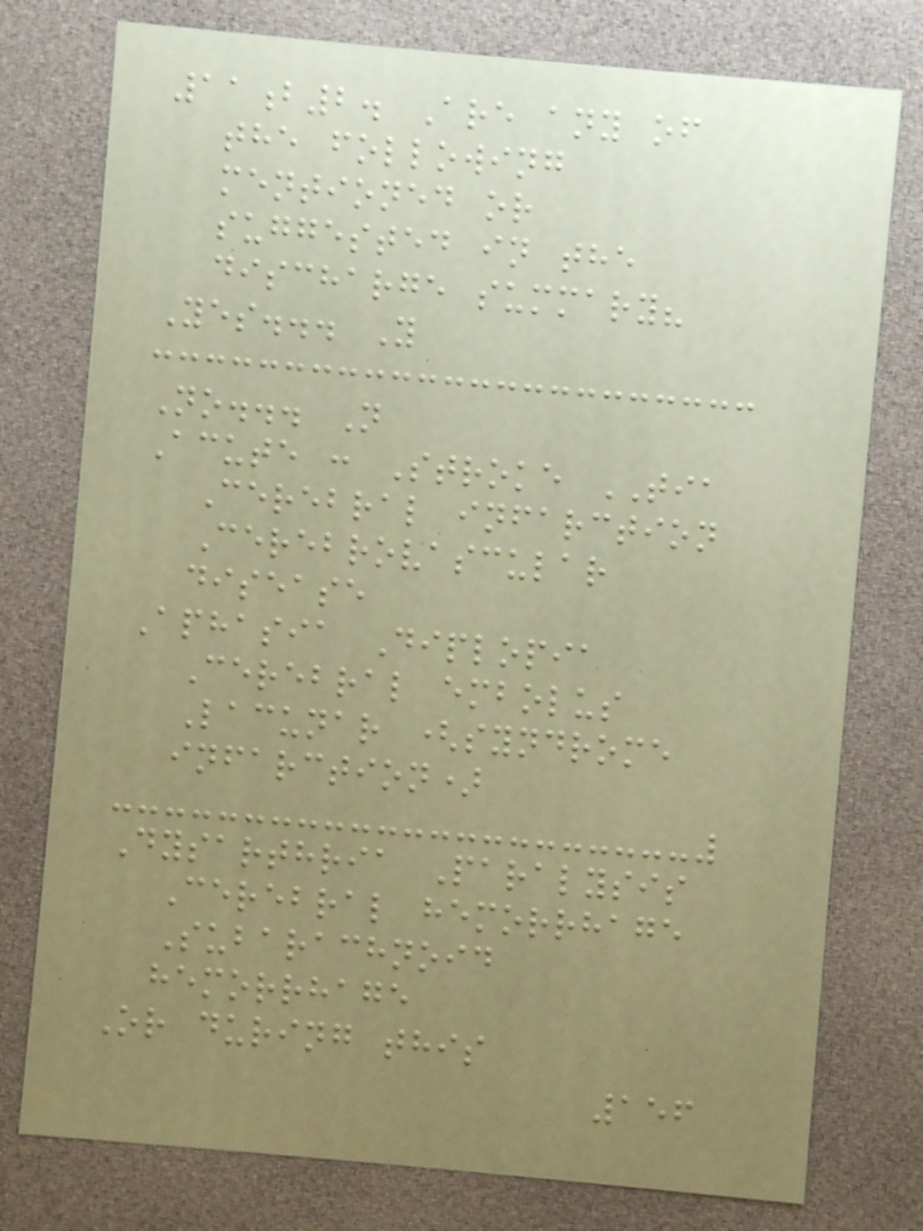11b2. Are any of
the following
mentioned or
suggested in the
discharge summary?
Yes... Y
No... N
Acute : Stroke TIA
Cerebral infarction
Cerebrovascular
disease
Aphasia Diplopia
Cerebral embolus
Lacunar (syndrome
infarction)
Dysarthria Paralysis
Cerebral hemorrhage
Subarachnoid
hemorrhage
Or during this
156
